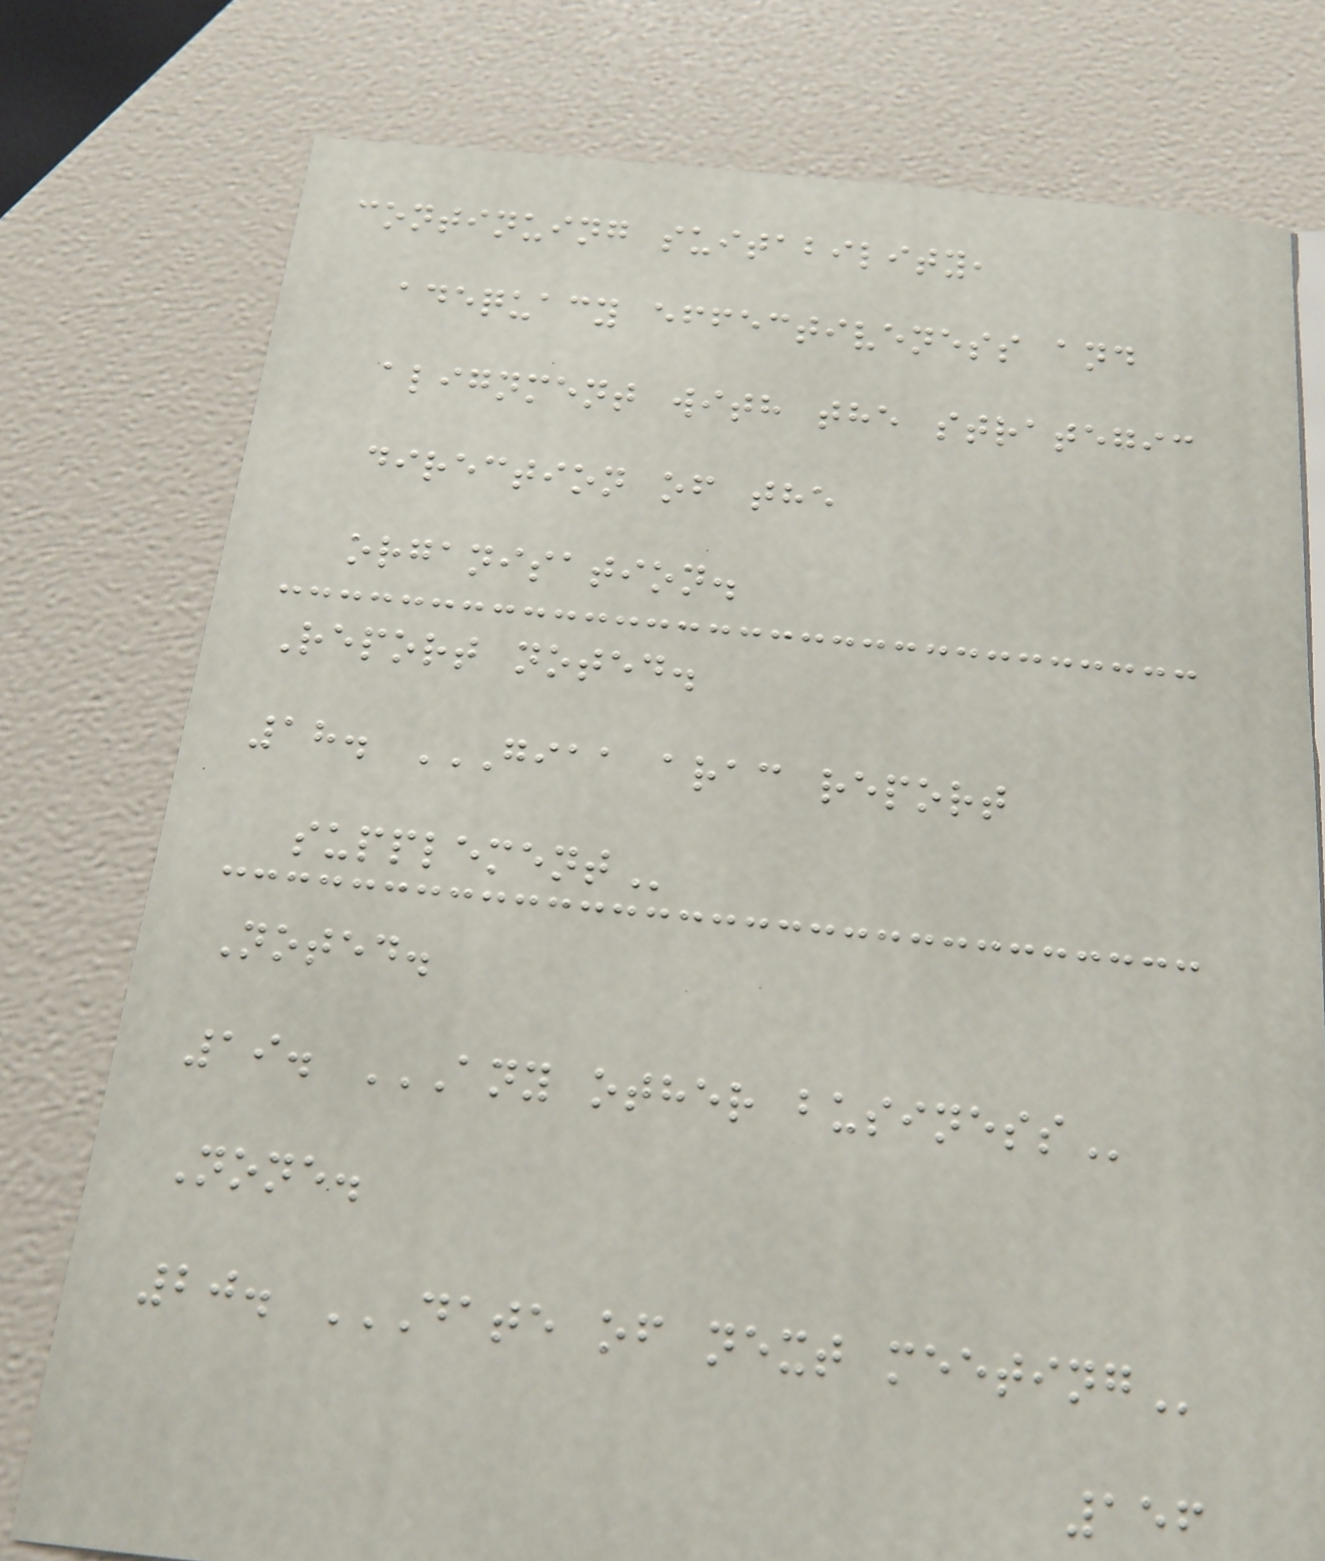continuing suitability,
adequacy effectiveness and
alignment with the strategic
direction of the
organisation.
Report noted.
18. GIAA ARAC REPORT
SUPPLEMENT
Noted.
19. ANY OTHER BUSINESS
None.
20. DATE OF NEXT MEETING
156
